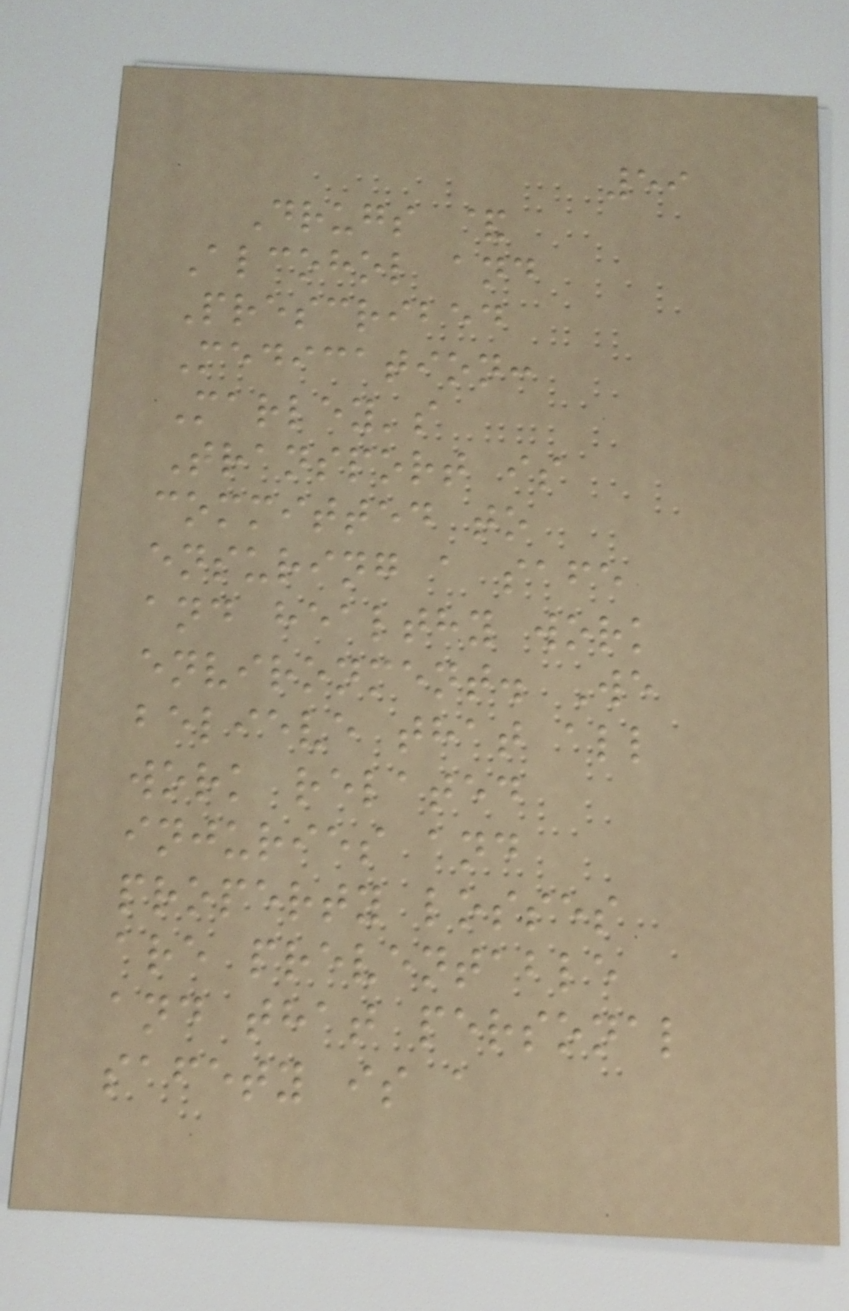59
Drugs &
Alcohol and
Prescribed
Medication:
Marley's
Transport is
committed to
ensuring a safe
and healthy work
environment. We
believe that all
work related
injuries and
property losses
are preventable
and that personal
safety is a
